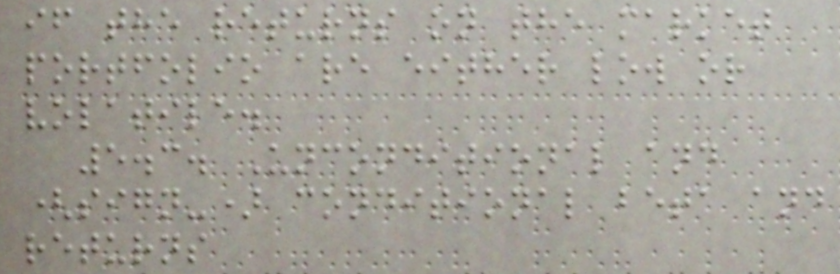if the returns on the market
portfolio are either low or
volatile.
5.3. Unconditional and
(sign-) conditional beta and
returns
